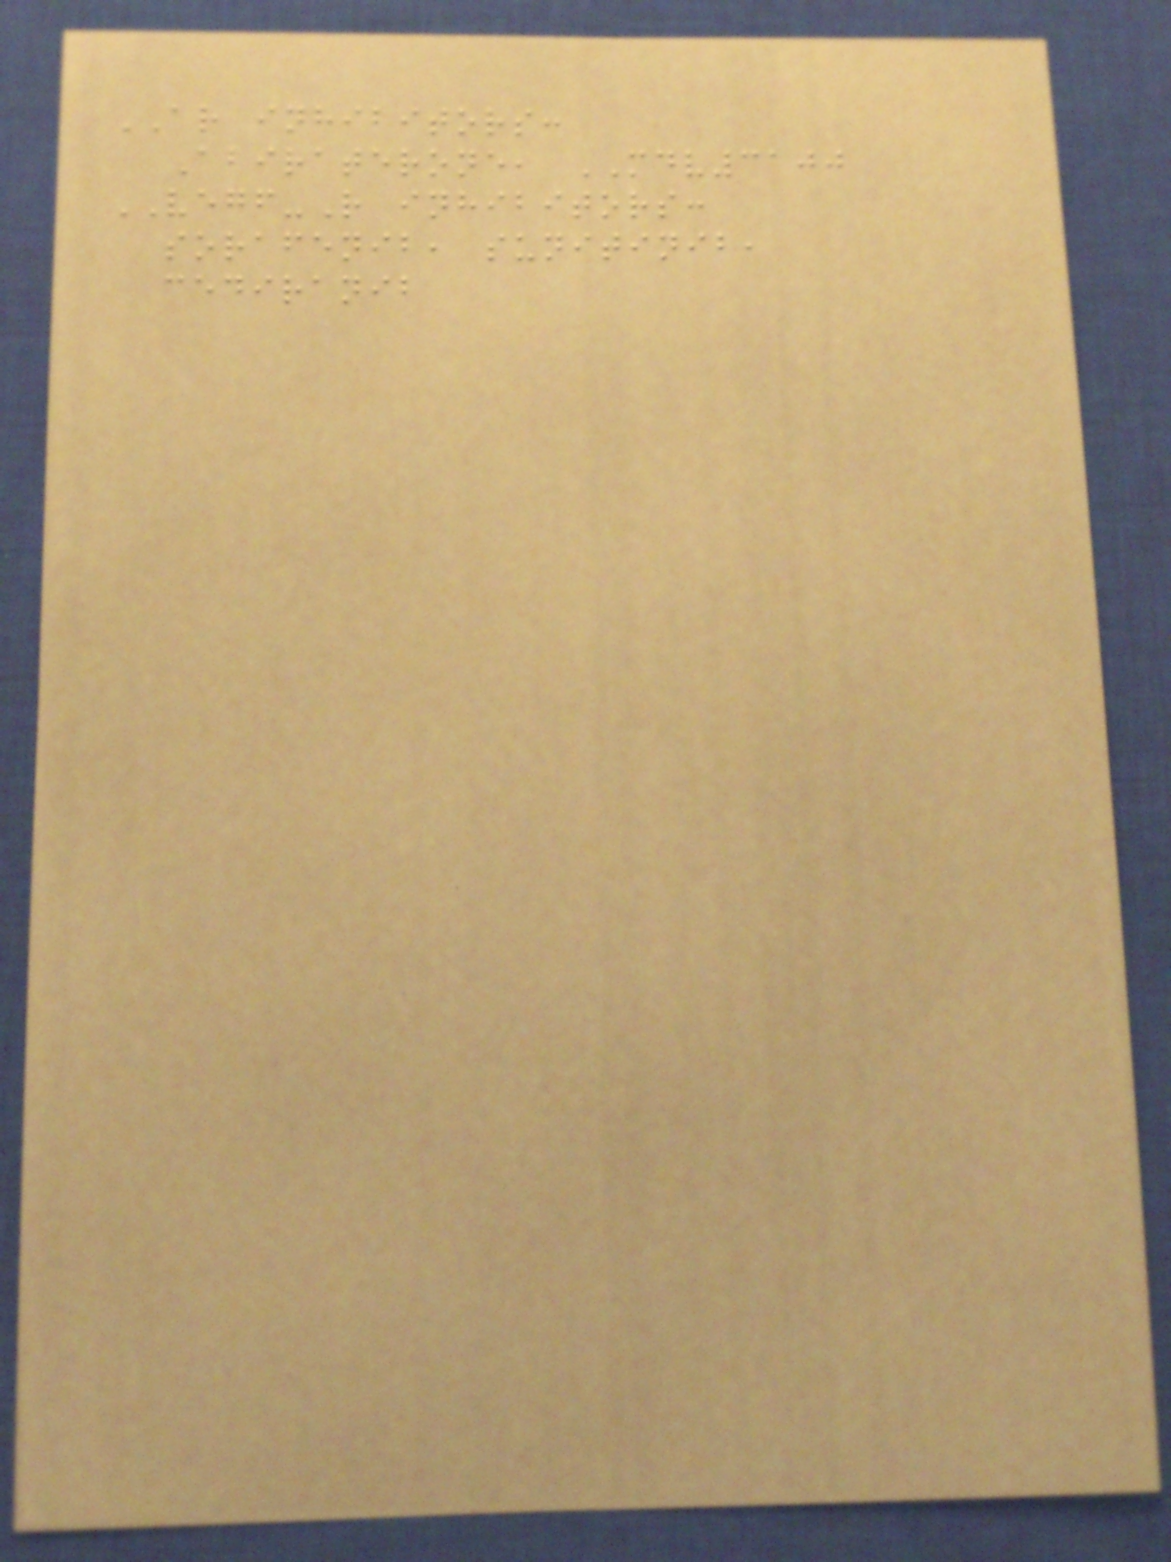AR inhibitors:
Abiraterone, MDV3100
VEGF-R inhibitors:
sorafenib, sunitinib,
cediranib
